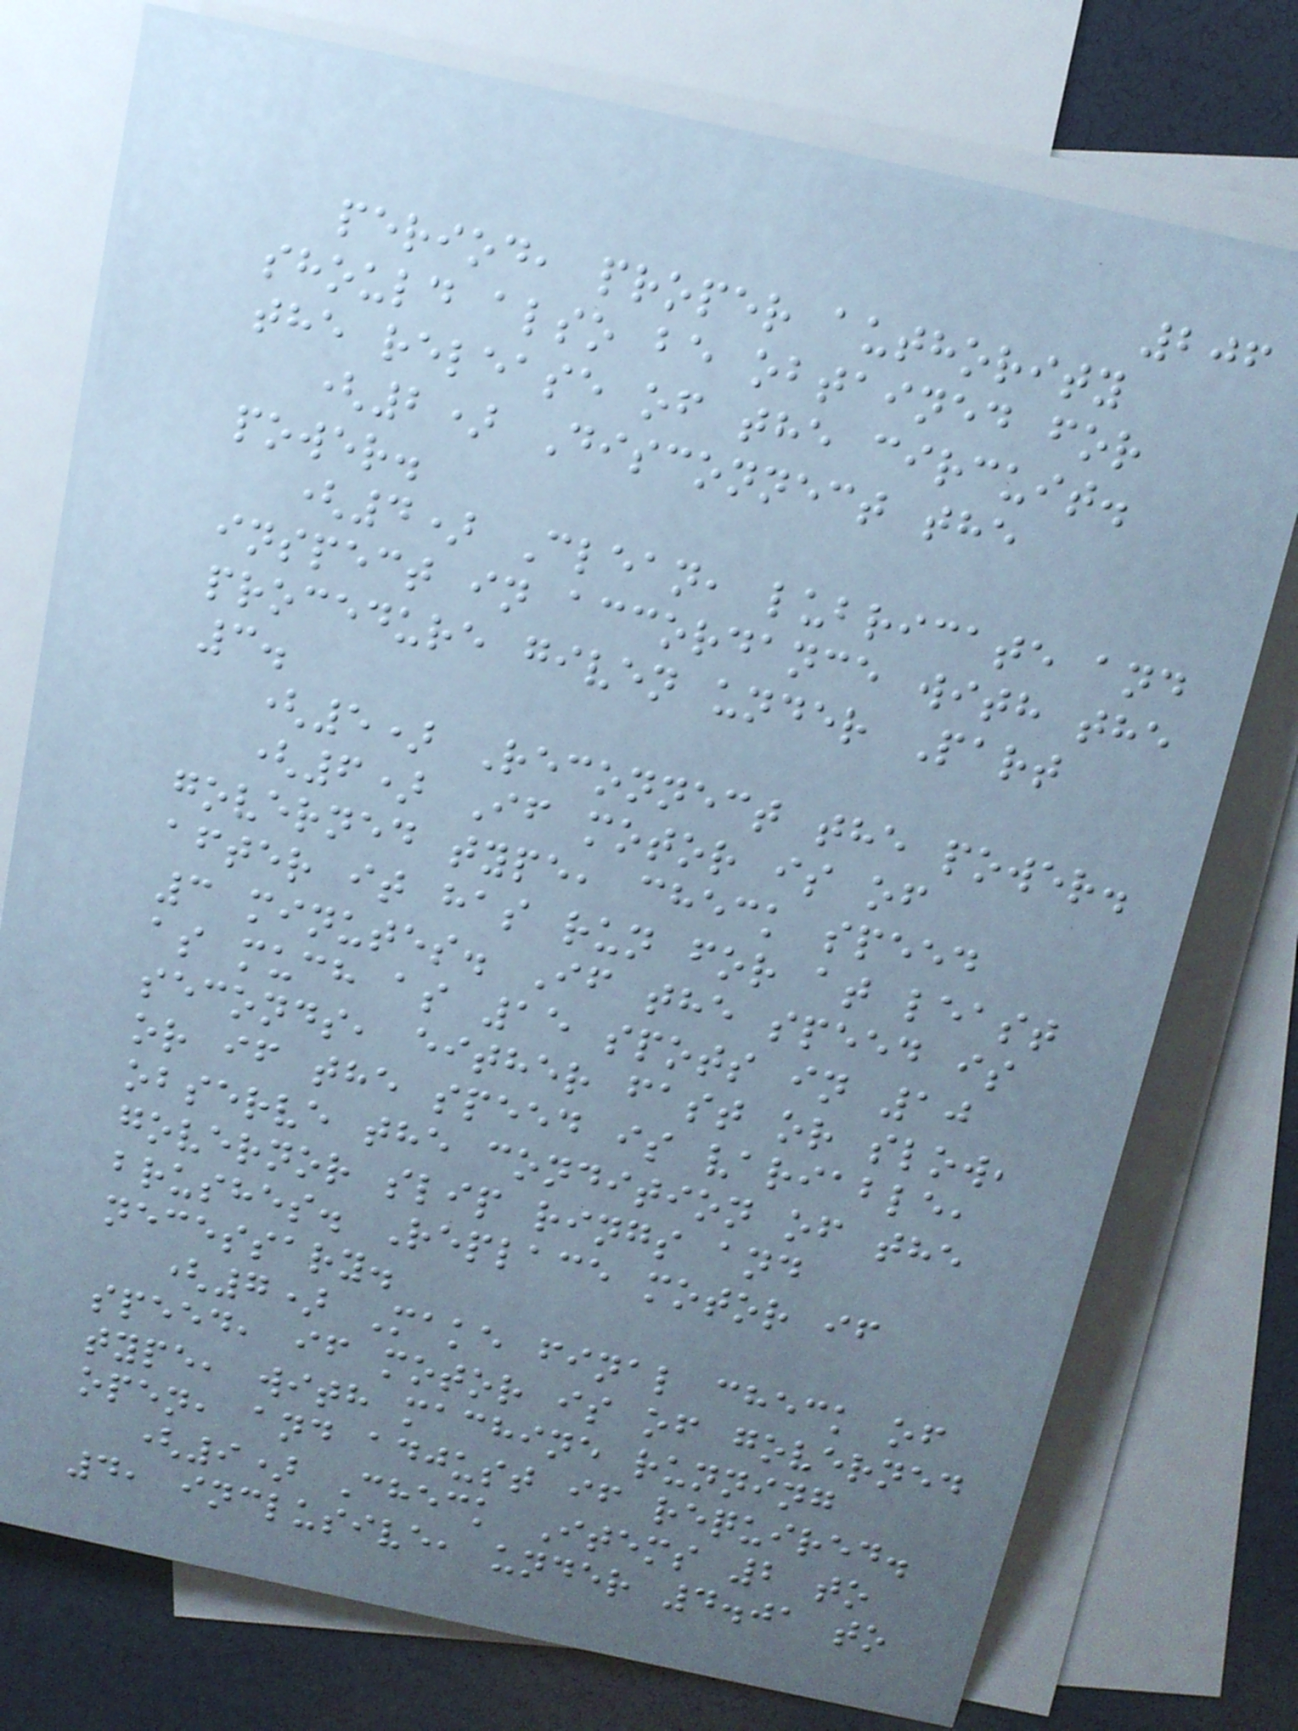206
period, proper authority
should also be obtained for
the release of the circuit.
(2) Disconnect the
power.
(4) Clean, lubricate and
inspect in accordance with the
procedure given under Part
3.
(5) Reconnect the power.
(6) If motor is of
governed type, check speed
after it has run for at least
3 minutes. If the speed is
as much as 15 spots in 10
seconds, either fast or slow,
or if the speed is variable,
observe the condition of the
governor slip rings and
brushes. Replace motor if
necessary.
(7) Make final check of
speed, if motor is of governed
type, with machine running
open, and adjust if required.
(9) Check Items 2 to
4, inclusive, under 4.01 to
